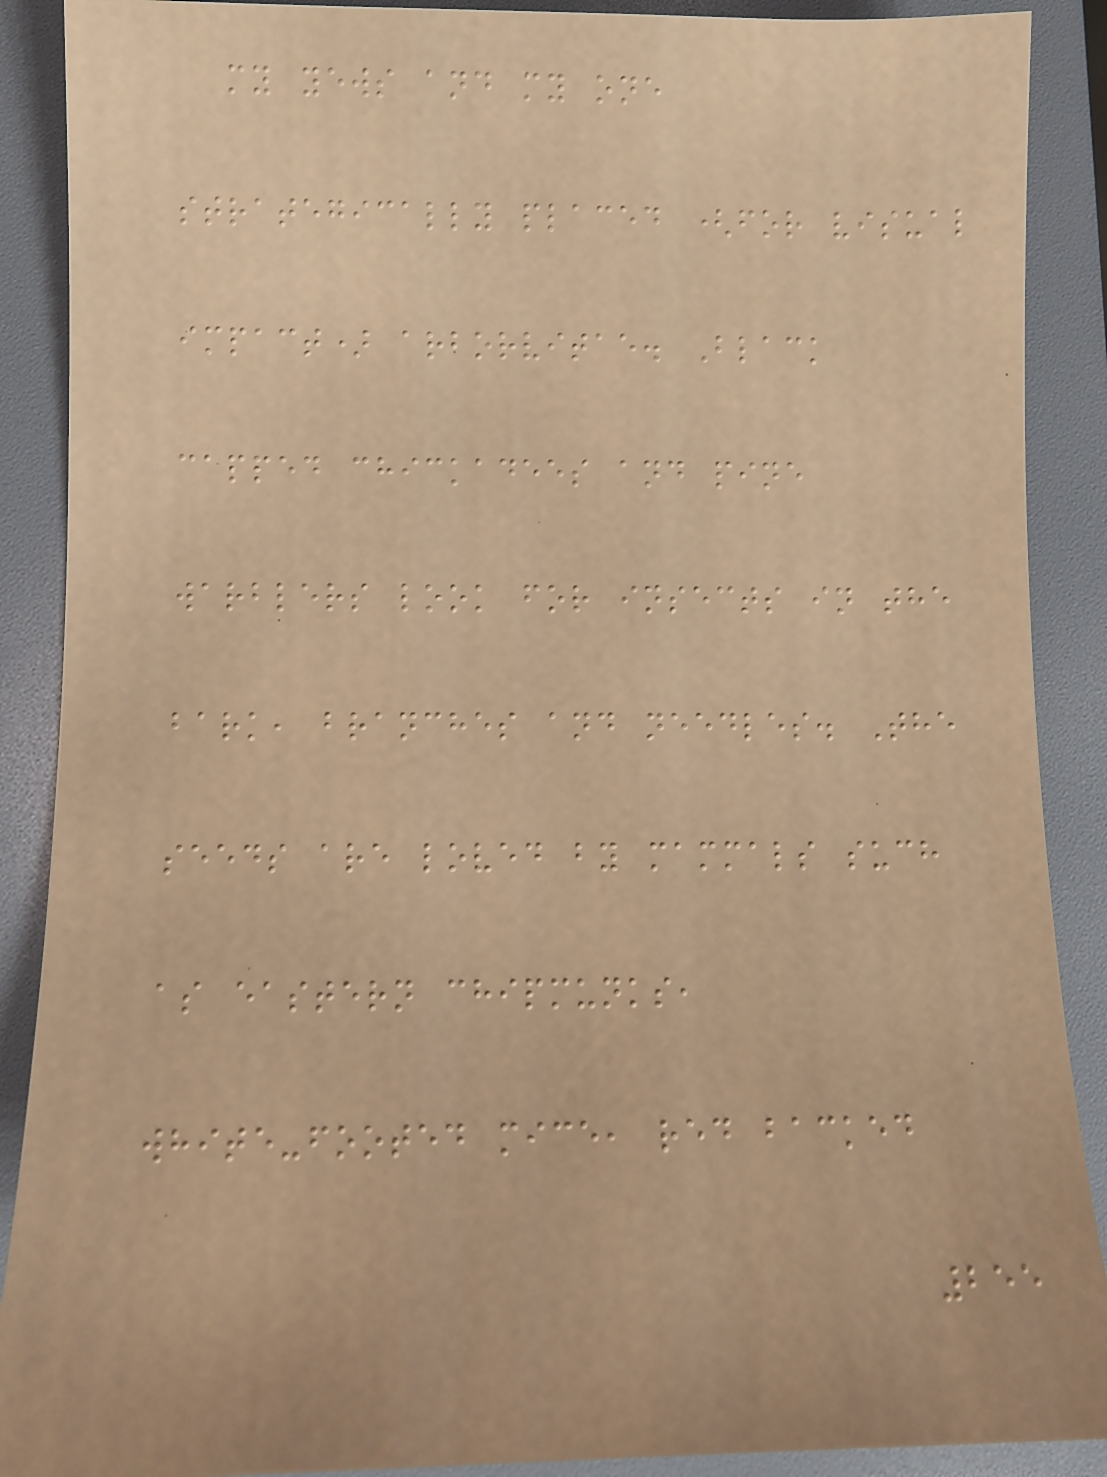my yews and my one
strategically placed (for visual
impact) arborvitae. Black
capped chickadees and pine
warblers look for insects in the
bark, branches and needles. The
seeds are loved by mammals such
as eastern chipmunks,
white-footed mice, red backed
255
